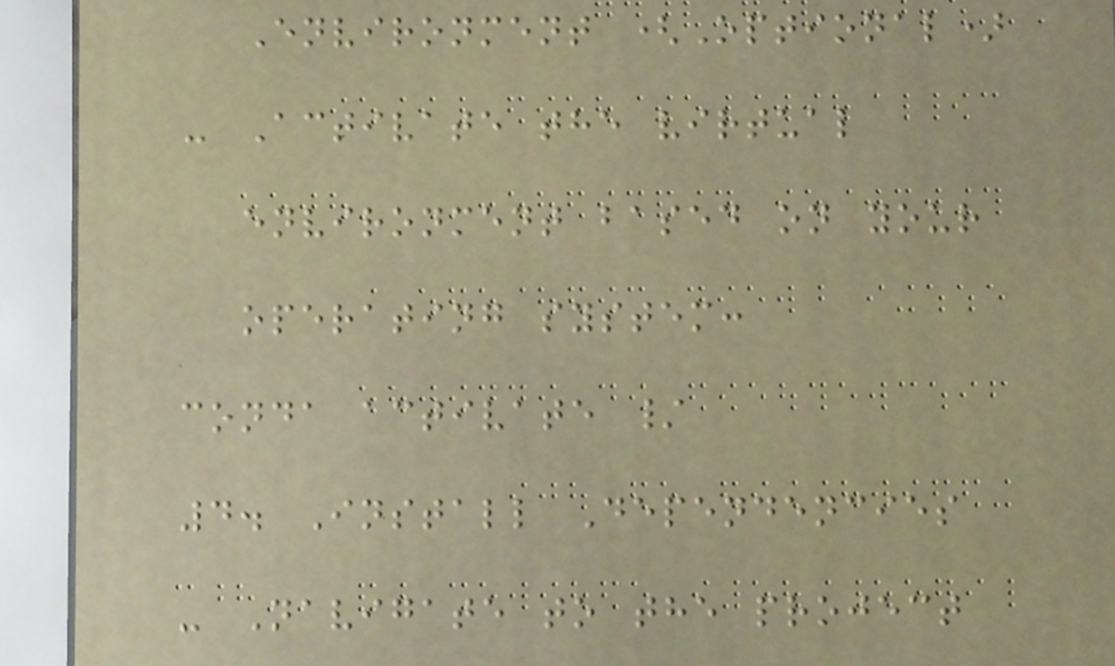Environment (Optional)
- Activate the virtual
environment based on your
operating system:
conda activate /
4. Install Dependencies
- Navigate to the project
